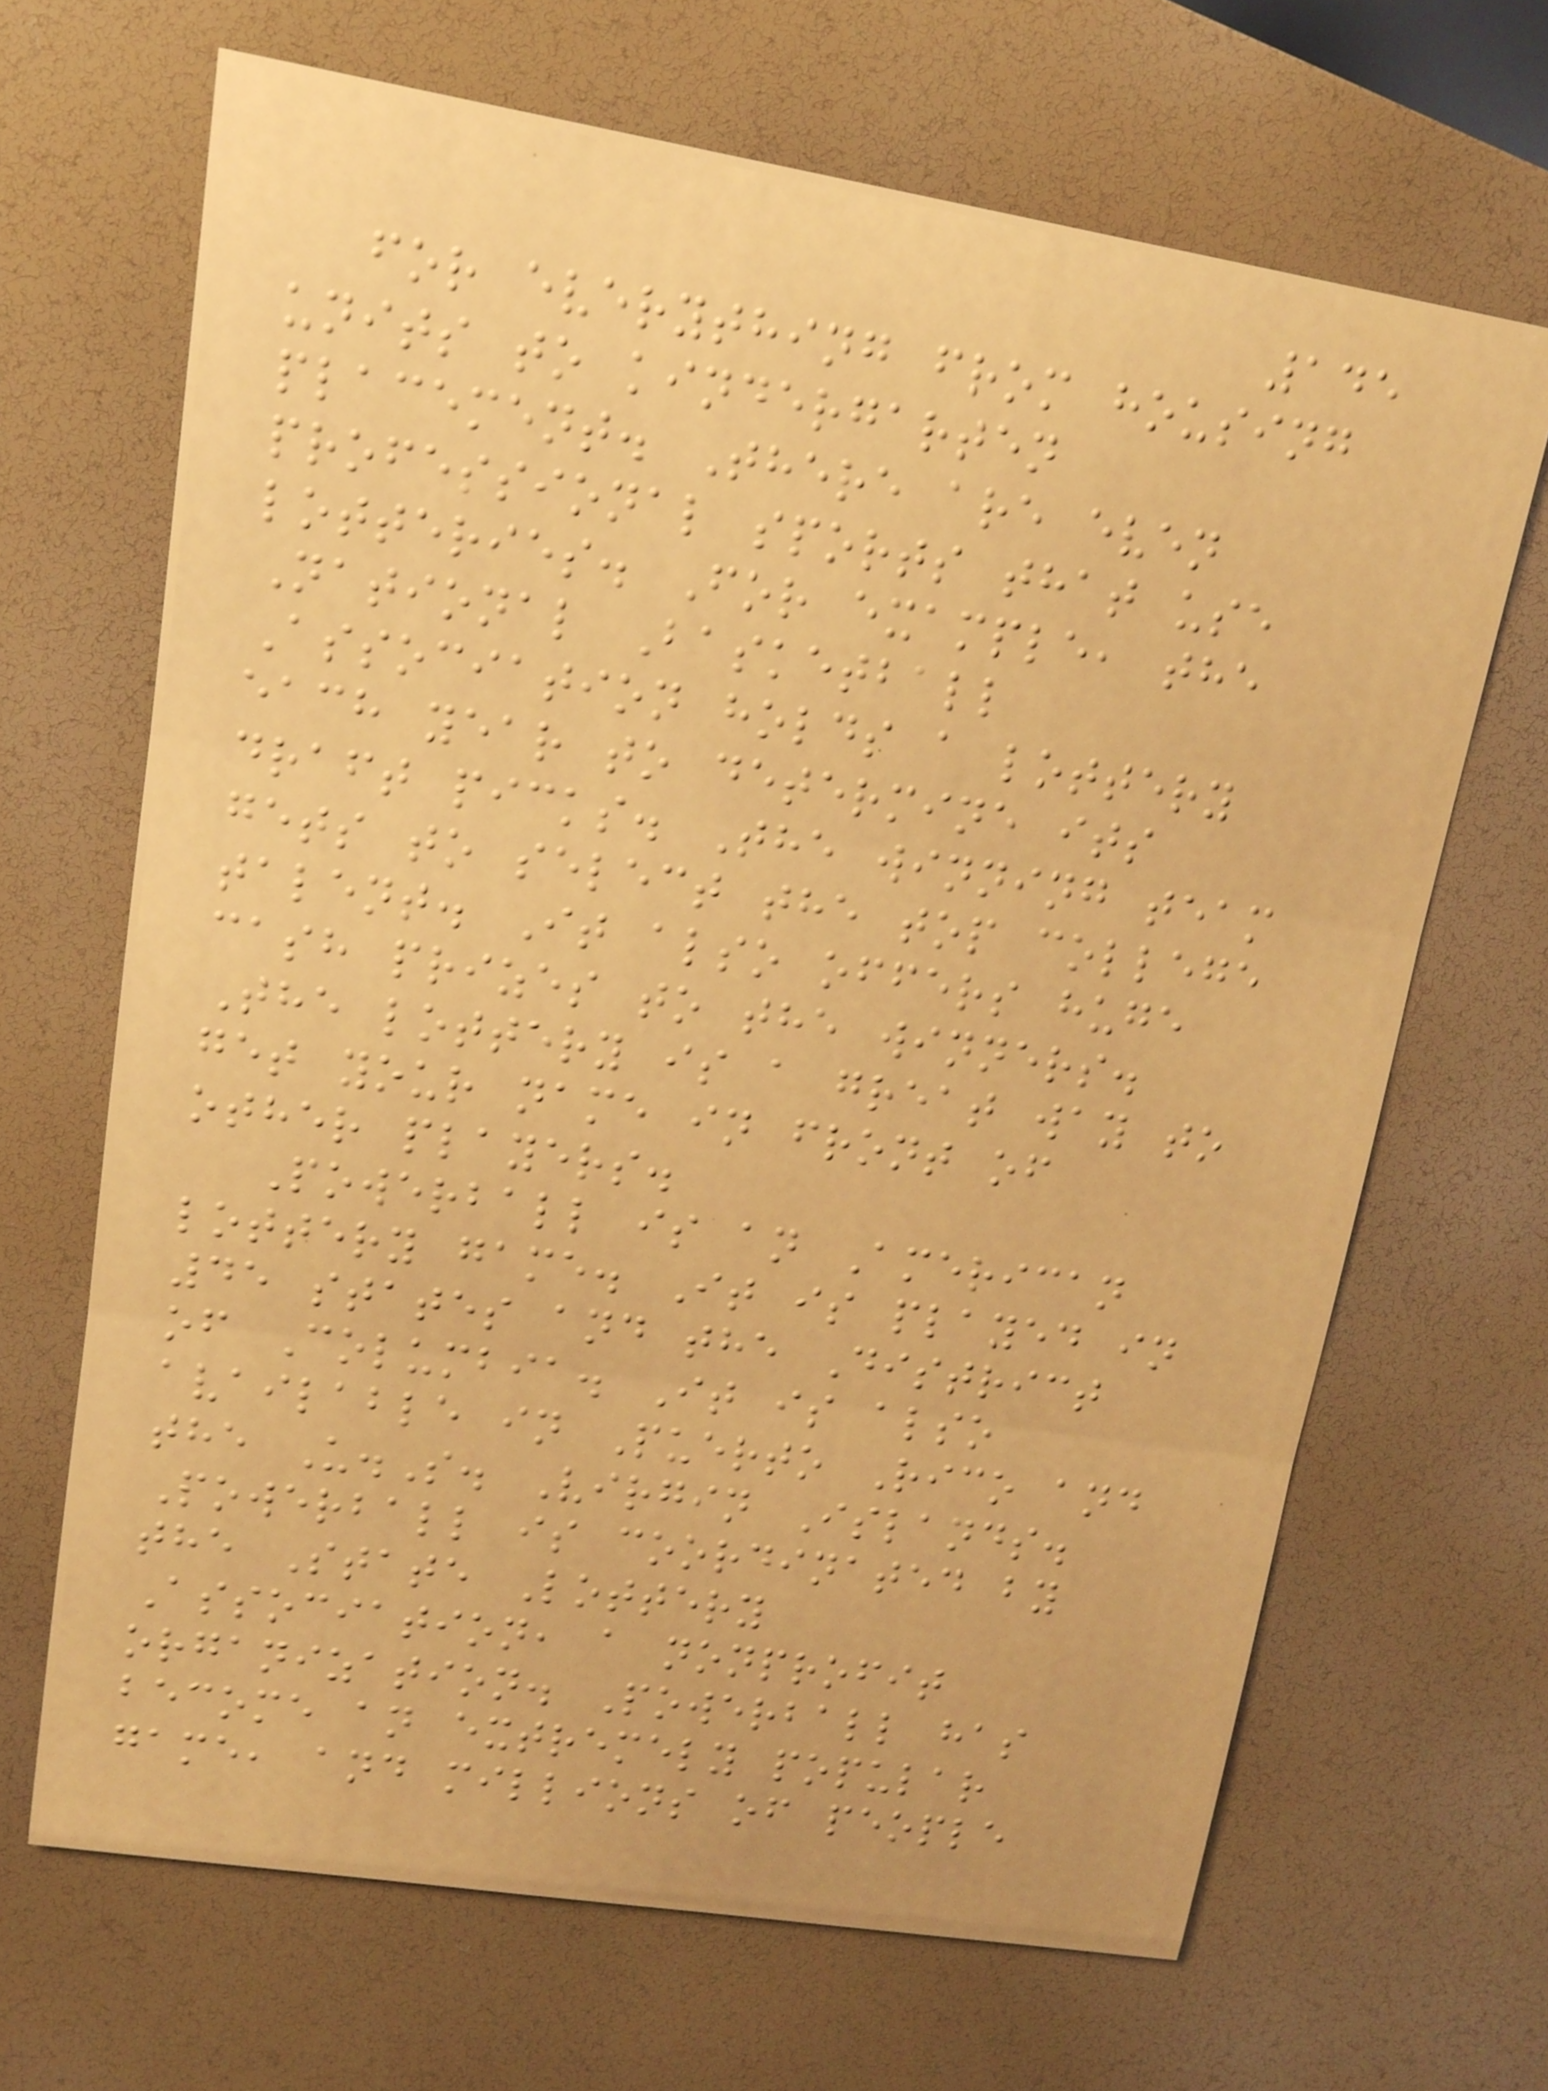145
for everything from housing
units to kindergarten
placement. There are even
professional sports that use
lotteries. For example, the
National Basketball
Association holds a lottery
each year to determine its
draft picks. The winning team
gets to select the top college
talent. It also offers huge
cash prizes to the winners.
The lottery is a great way to
get your name in front of
other players.
Powerball is an American
lottery game. It is played in
45 states and the District
of Columbia. It is also
available in Puerto Rico and
the U.S. Virgin Islands.
Powerball is coordinated by
the State Lottery
Association, a nonprofit
organization. Powerball has
become an extremely popular
game, and millions of people
